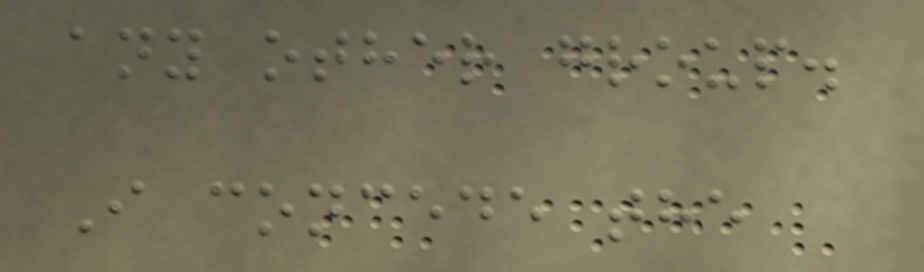any other group.
I concede the
